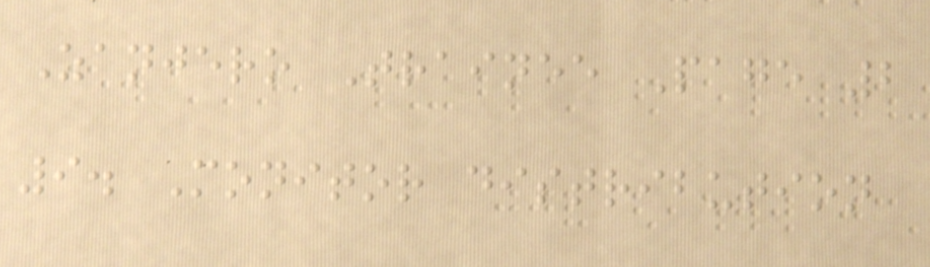Zanjero Trainee Page 2
9. Monitor distribution
